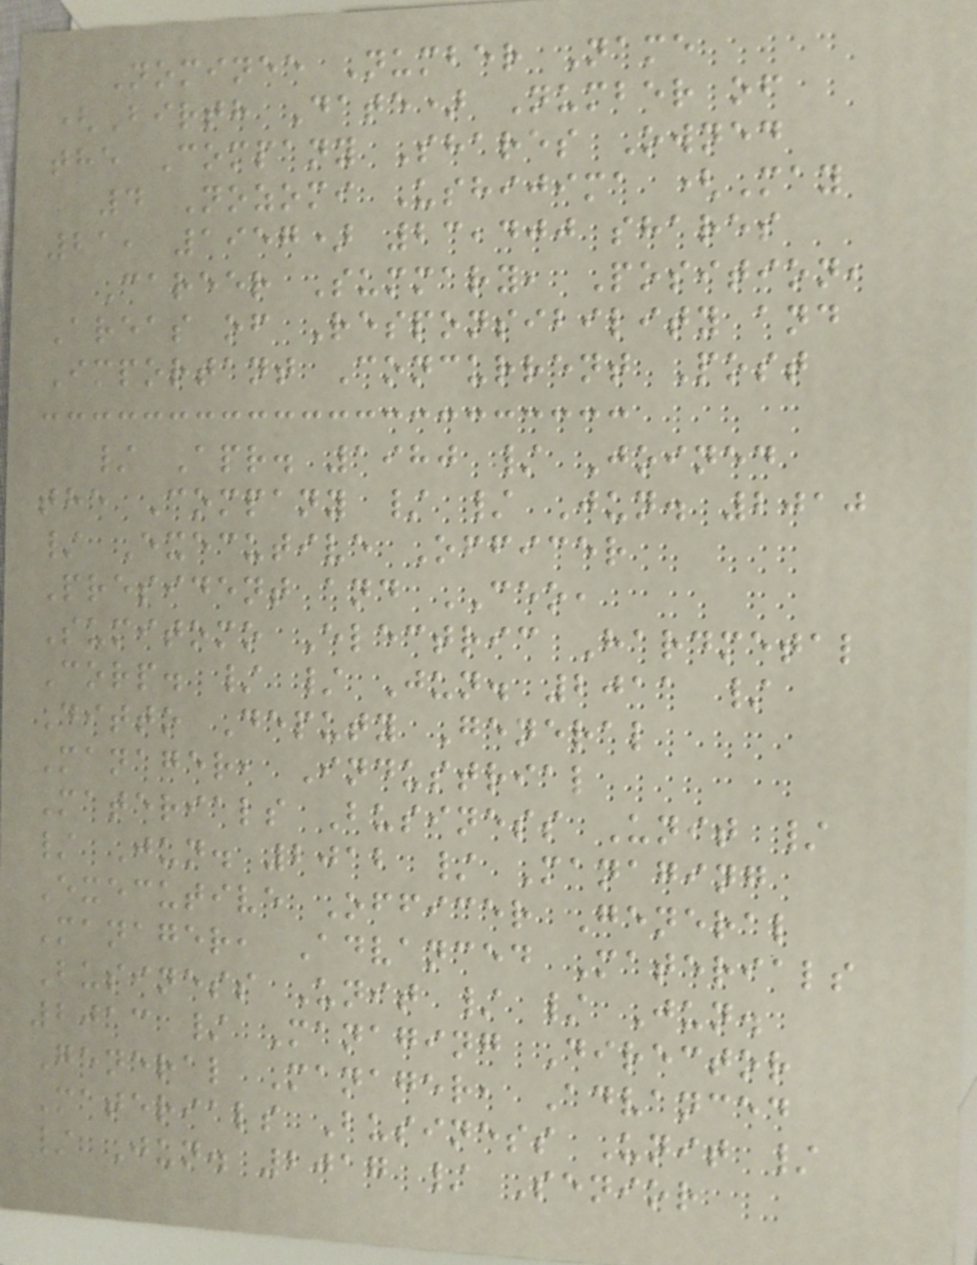Nominee Number Name
(Birth Date) Number of
the Company Shares Owned
4 Nozomi Ushijima (May
21, 1957) 23,400 shares
Career Summary, Position,
Areas of Responsibility and
Important Concurrent Post
/ Apr. 1980 / Joined
the Company / / Jun. 2010
/ Executive Officer
President and CEO,
Sumitomo Electric Hardmetal
Corp. / / Jun. 2011 /
Ditto Deputy General
Manager, Industrial
Materials Business Unit /
/ Jun. 2012 / Managing
Executive Officer General
Manager, Advanced Materials
Business Unit / / Jun.
2013 / Managing Director
General Manager, Advanced
Materials Business Unit /
/ Jun. 2017 / Senior
